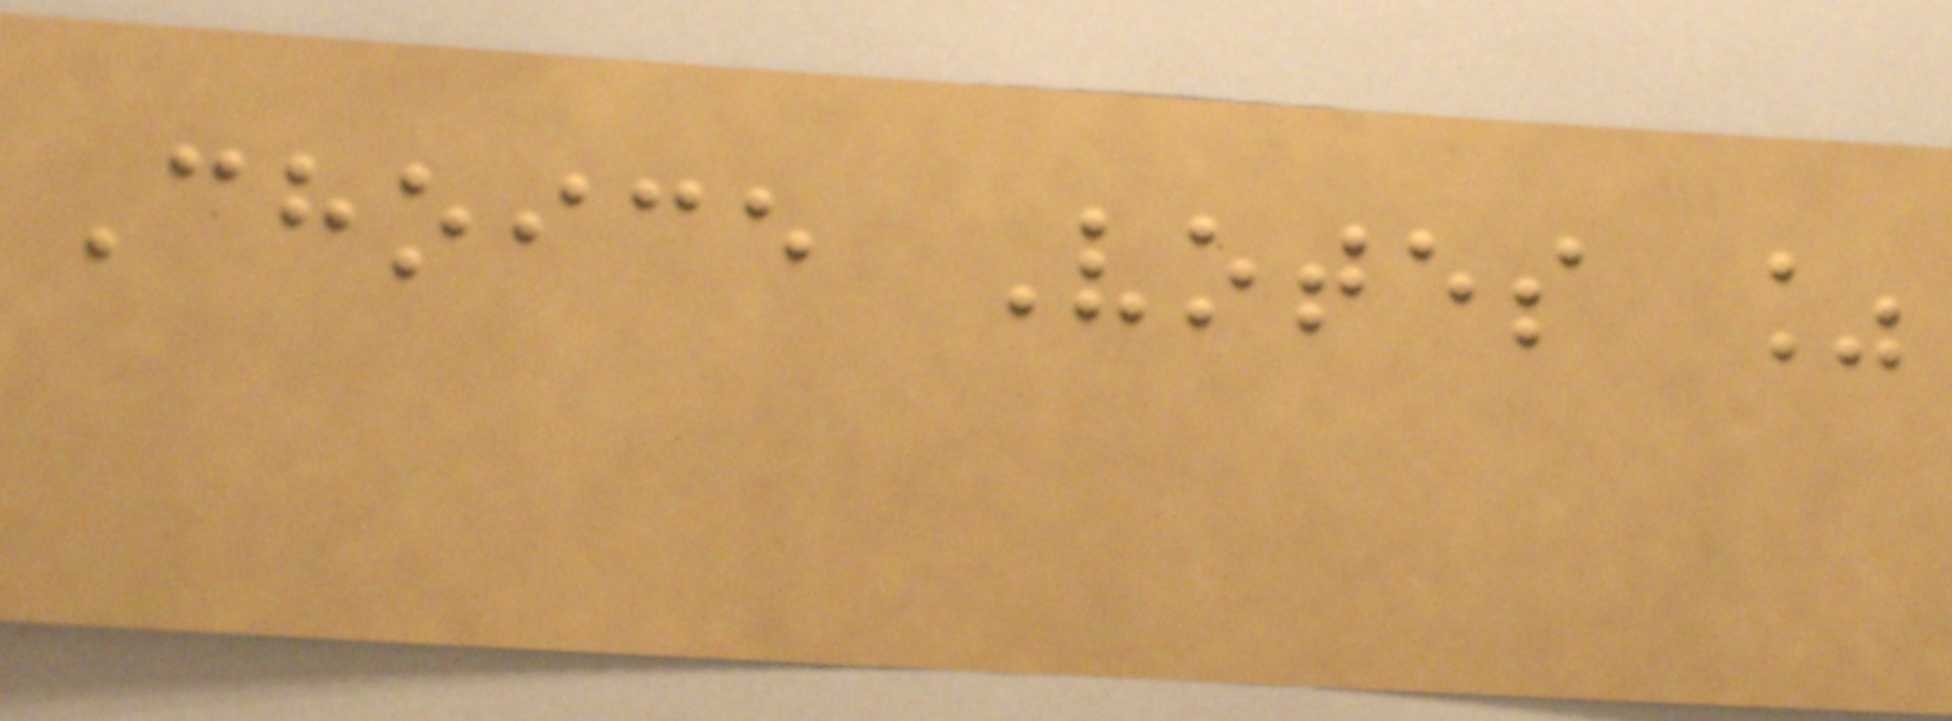Choice Votes %
